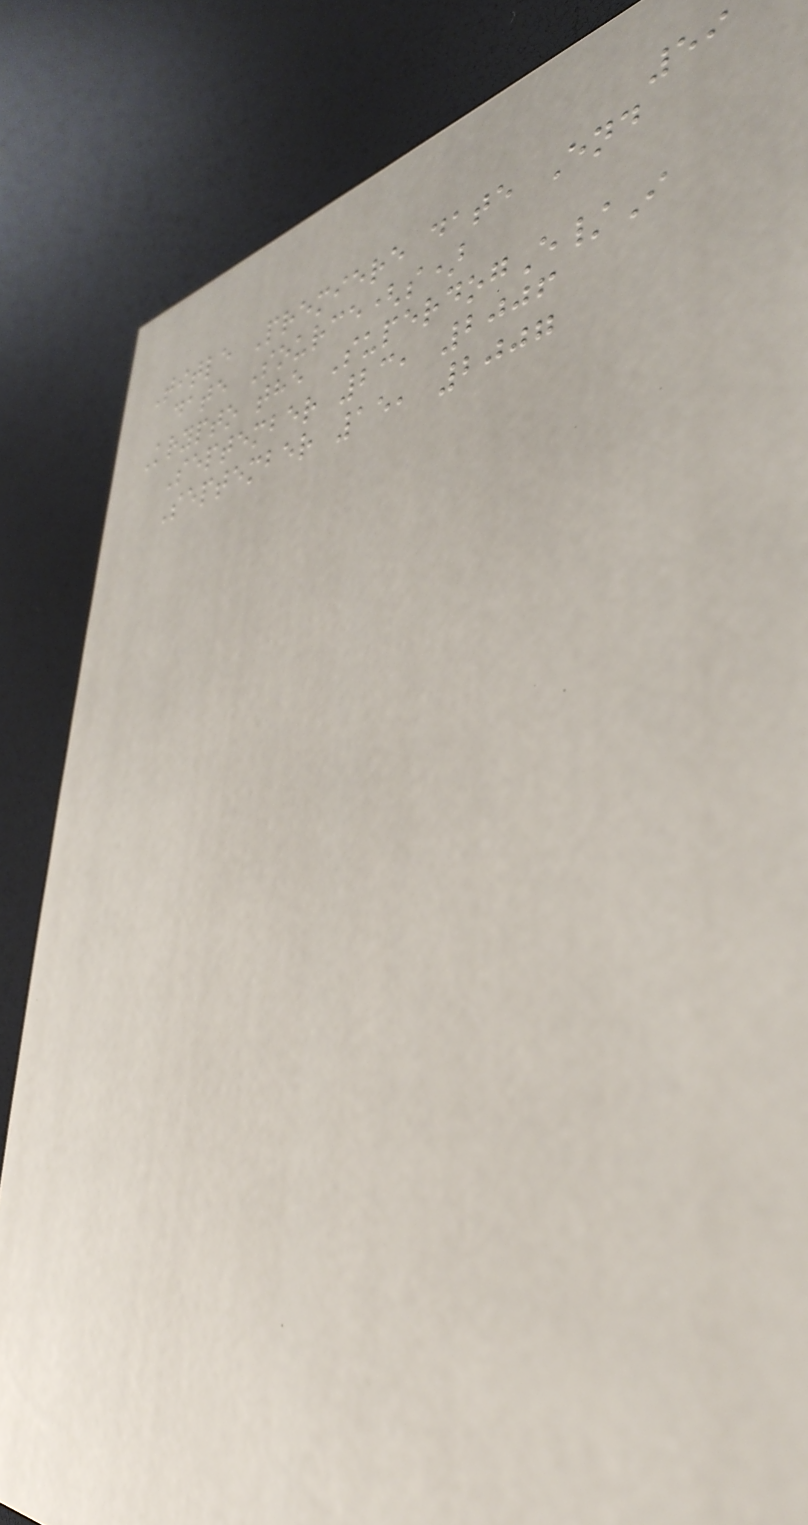59
Title Premiere date End
date Source(s)
Krypto the SuperdogE/I
September 23, 2006
September 15, 2007
